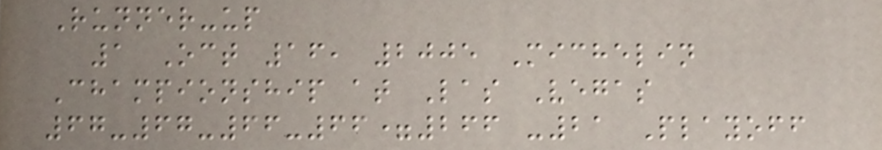Runner-up
1 Oct 16, 2005 Michelin
Championship at Las Vegas
67-67-66-66=266 -21 Playoff
